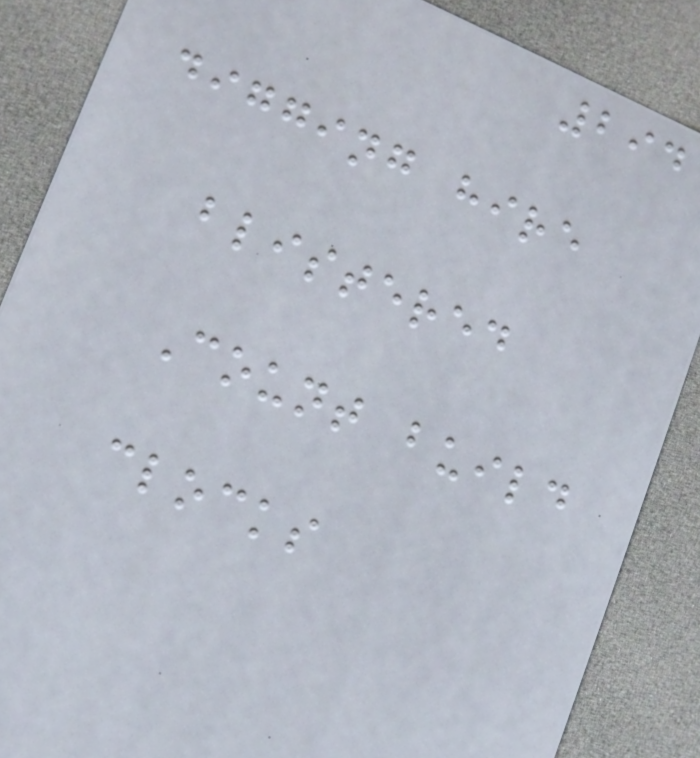294
digging hire
blistered
Count build
clocks
